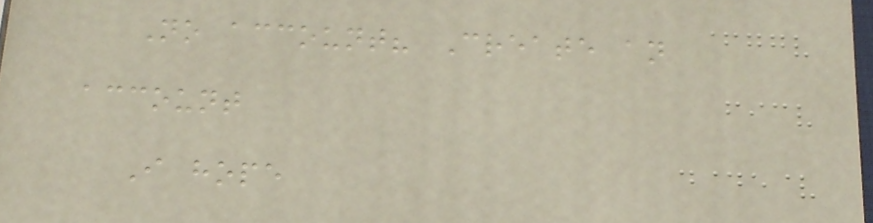No account? Create an
account
I hope
